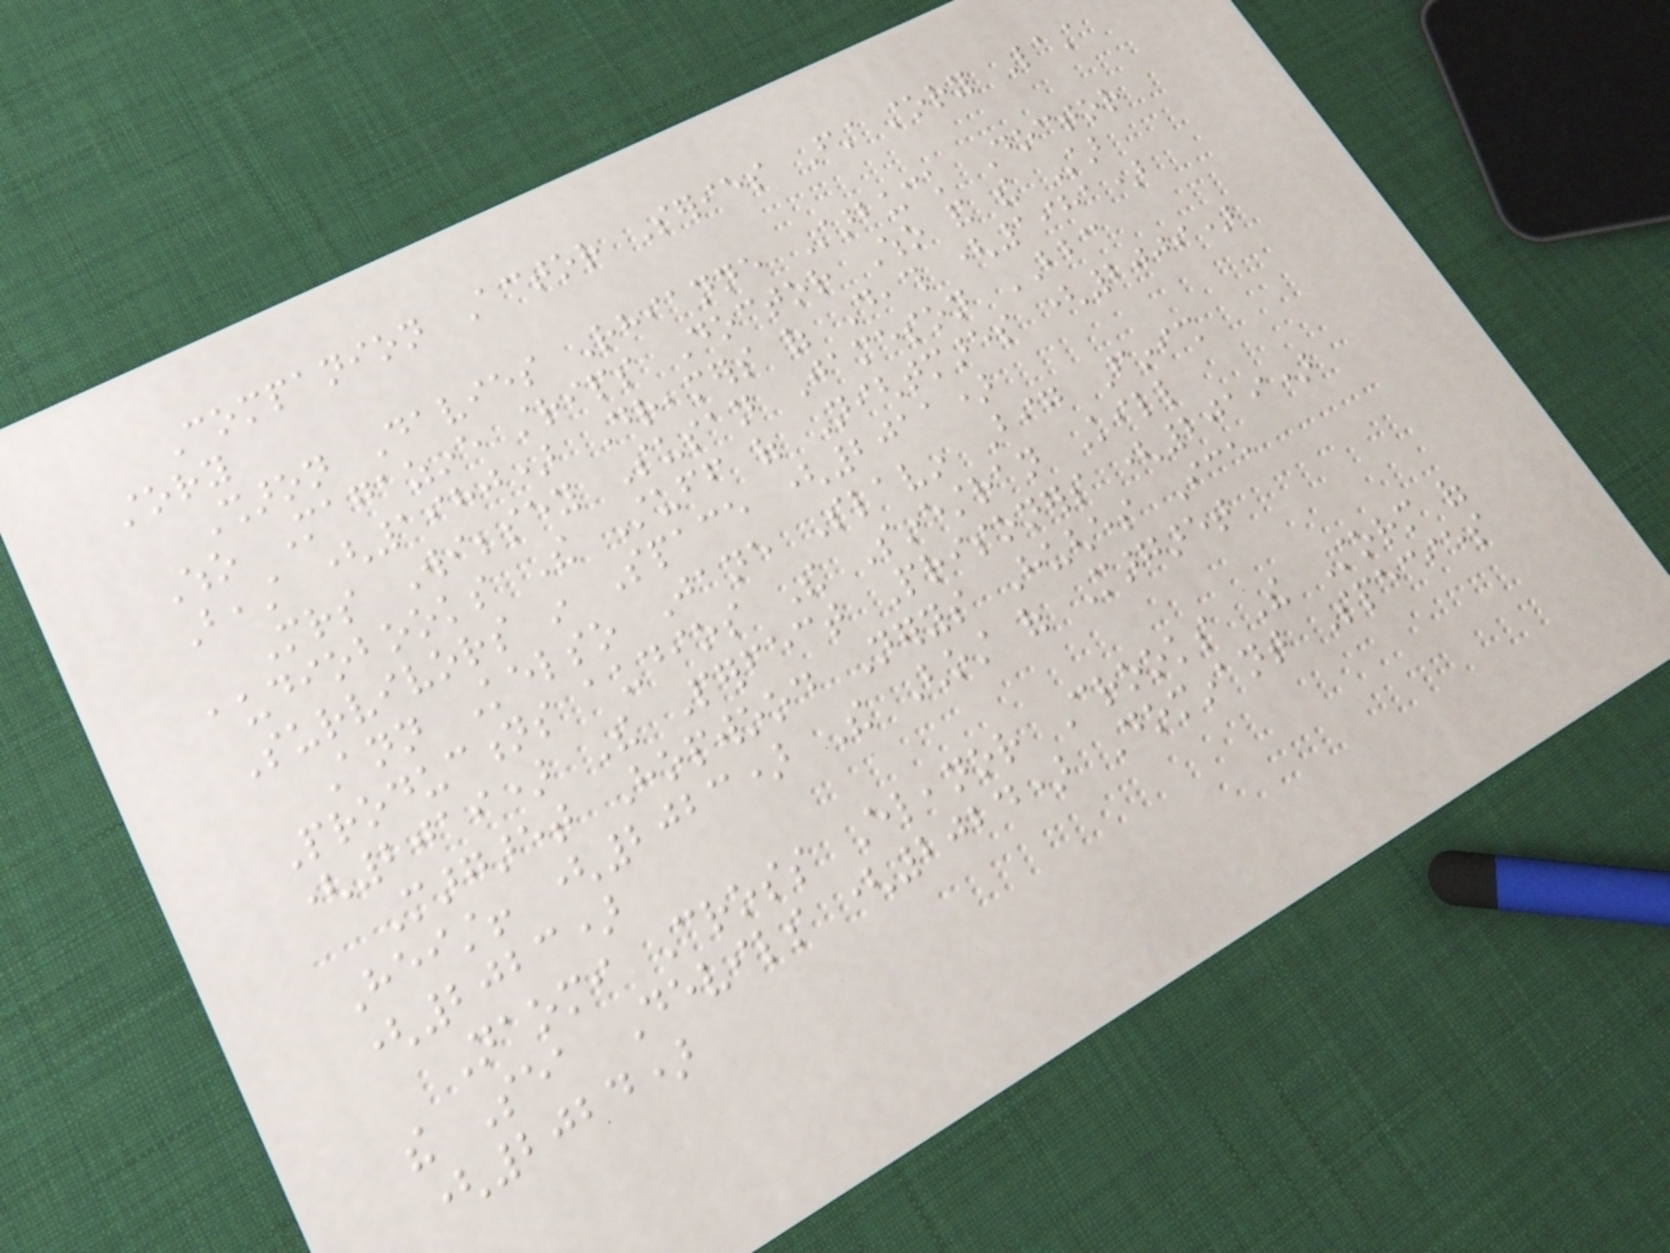Companion Actor Series First story Last
story
Sharon Davies Rhianne Starbuck Doctor
Who Magazine strips Doctor Who and the Star
Beast (1980) Dreamers of Death (1981)
Mrs Wibbsey Susan Jameson BBC
audiobooks The Stuff of Nightmares (2009)
Survivors in Space (2011)
Ann Kelso Jane Slavin Big Finish
Productions audios The Sinestran Kill
(2019) The Perfect Prisoners (2019)
Margaret Hopwood Nerys Hughes Ice
Heist! (2023) The Ghost of Margaret
(2023)
Naomi Cross Eleanor Crooks The Storm of
the Sea Devils (2024) Dominant Species
(2024)
